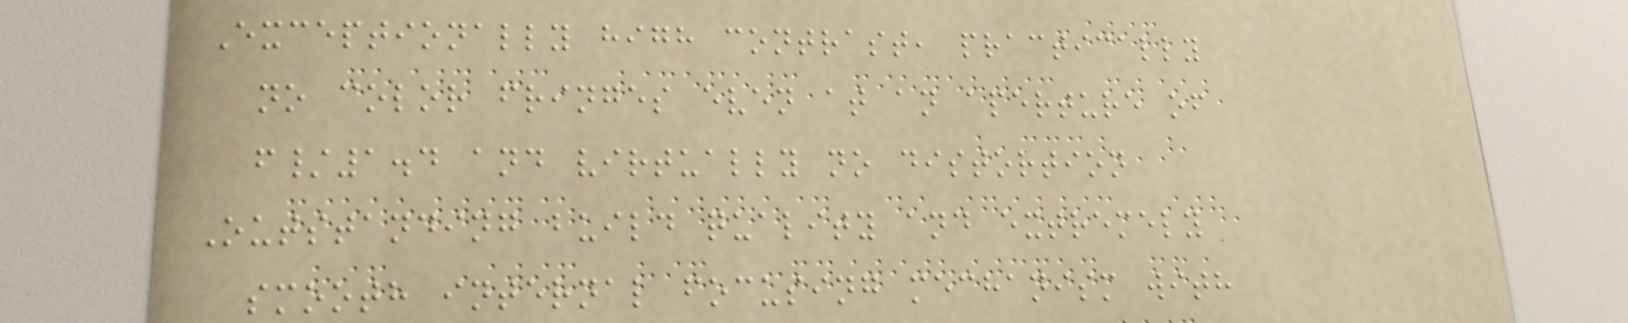Exceptionally high contrast, practically
no color fringes even at an aperture of
f/1.4 and virtually no distortion
Outstanding build quality and extremely
smooth internal focusing mechanism with
